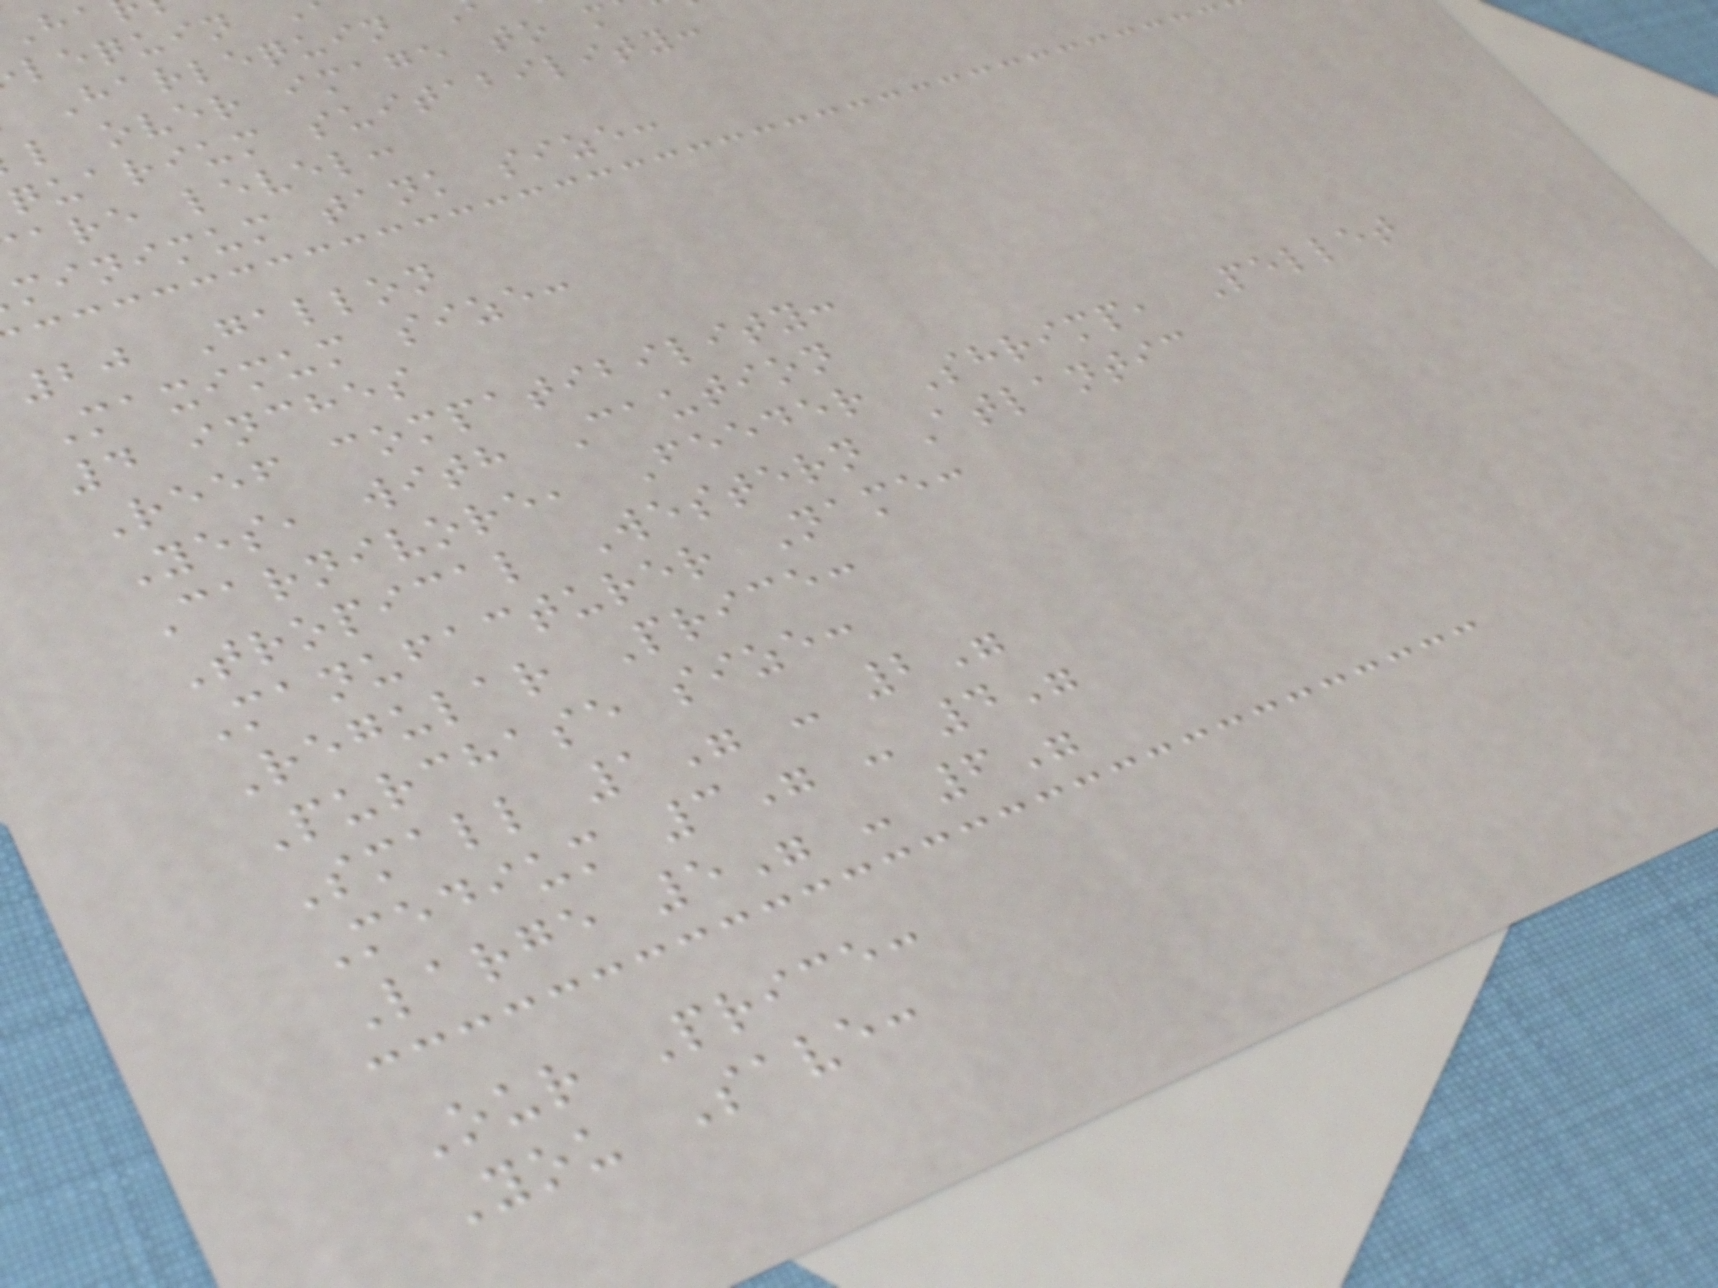Harlequin
l over image to m
quarium suitability:
are level:
minimum tank size:
20 Gallon
Maximum size:
4 inches
Reef compatibility:
Yes, with Caution
Carnivore, Feeder Shrimp, Pellet
Tropical Western Atlantic
Manufacturer Name:
Regular Price:
Purchase size:
Small 1" - 2"
Medium 3" - 4"
Large 5" - 6"
Our Price:
You Save:
